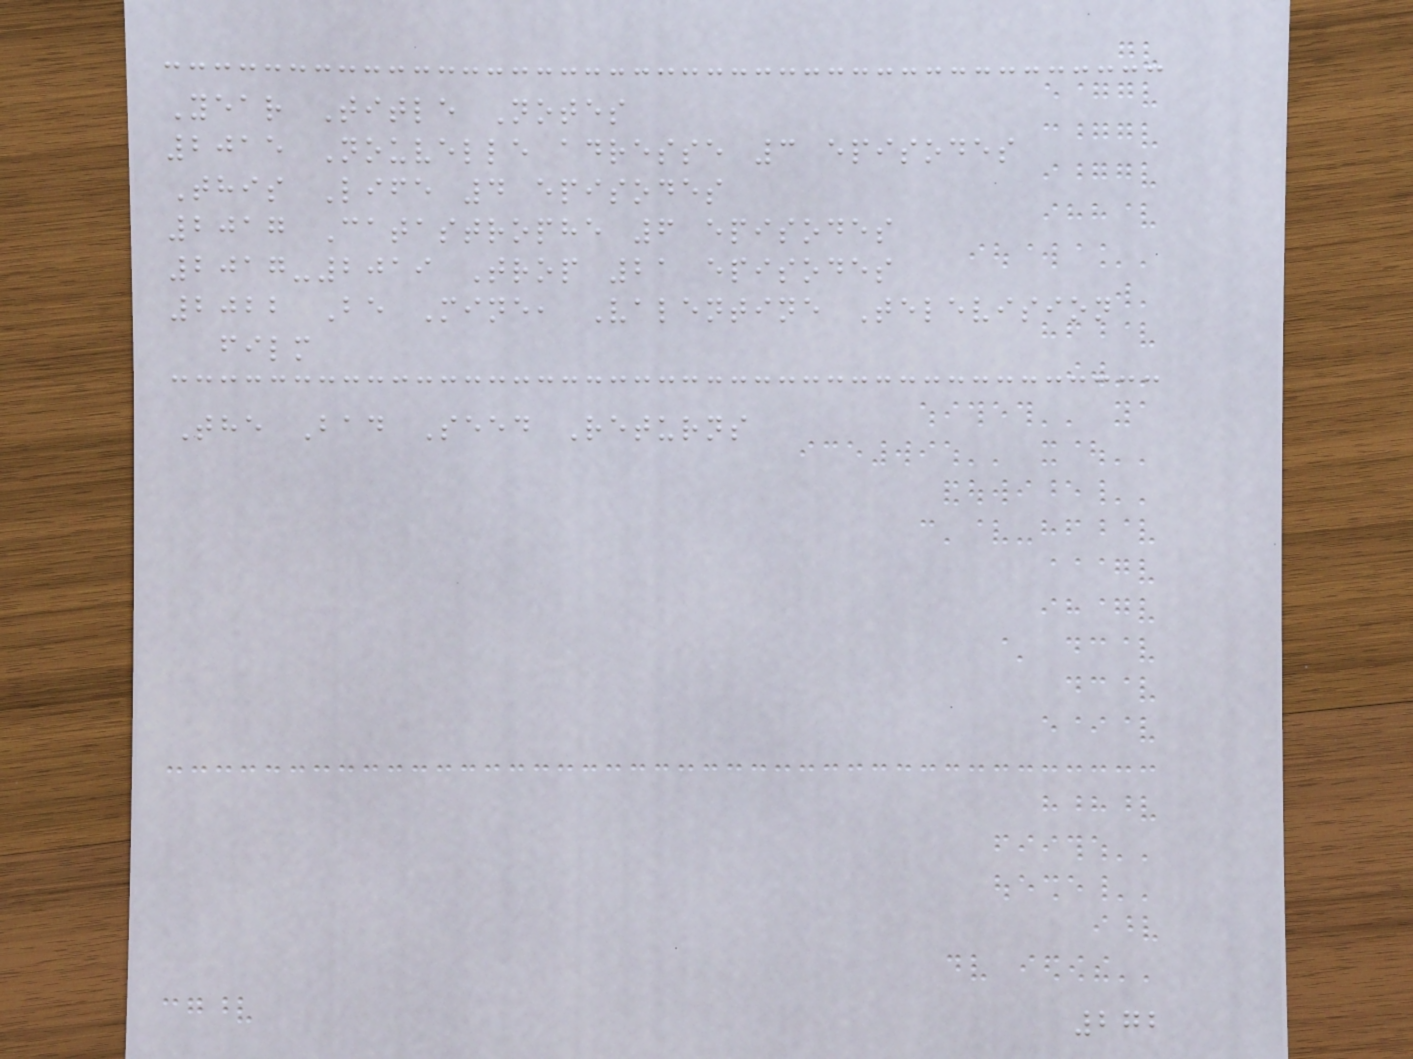Year Title Notes
2015 Nouvelle adresse 3 episodes
This Life 4 episodes
2017 Catastrophe 6 episodes
2017-2019 Trop 21 episodes
2022 Be Mine, Valentine Television
film
The Bad Seed Returns
272
